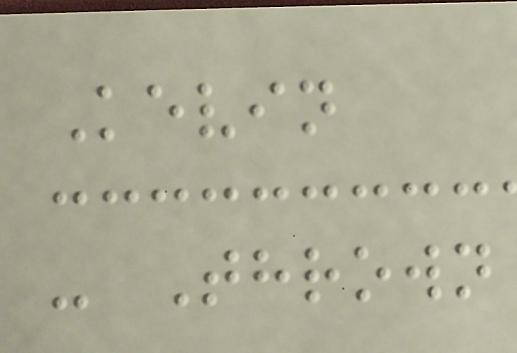Kevin
- Thrown
